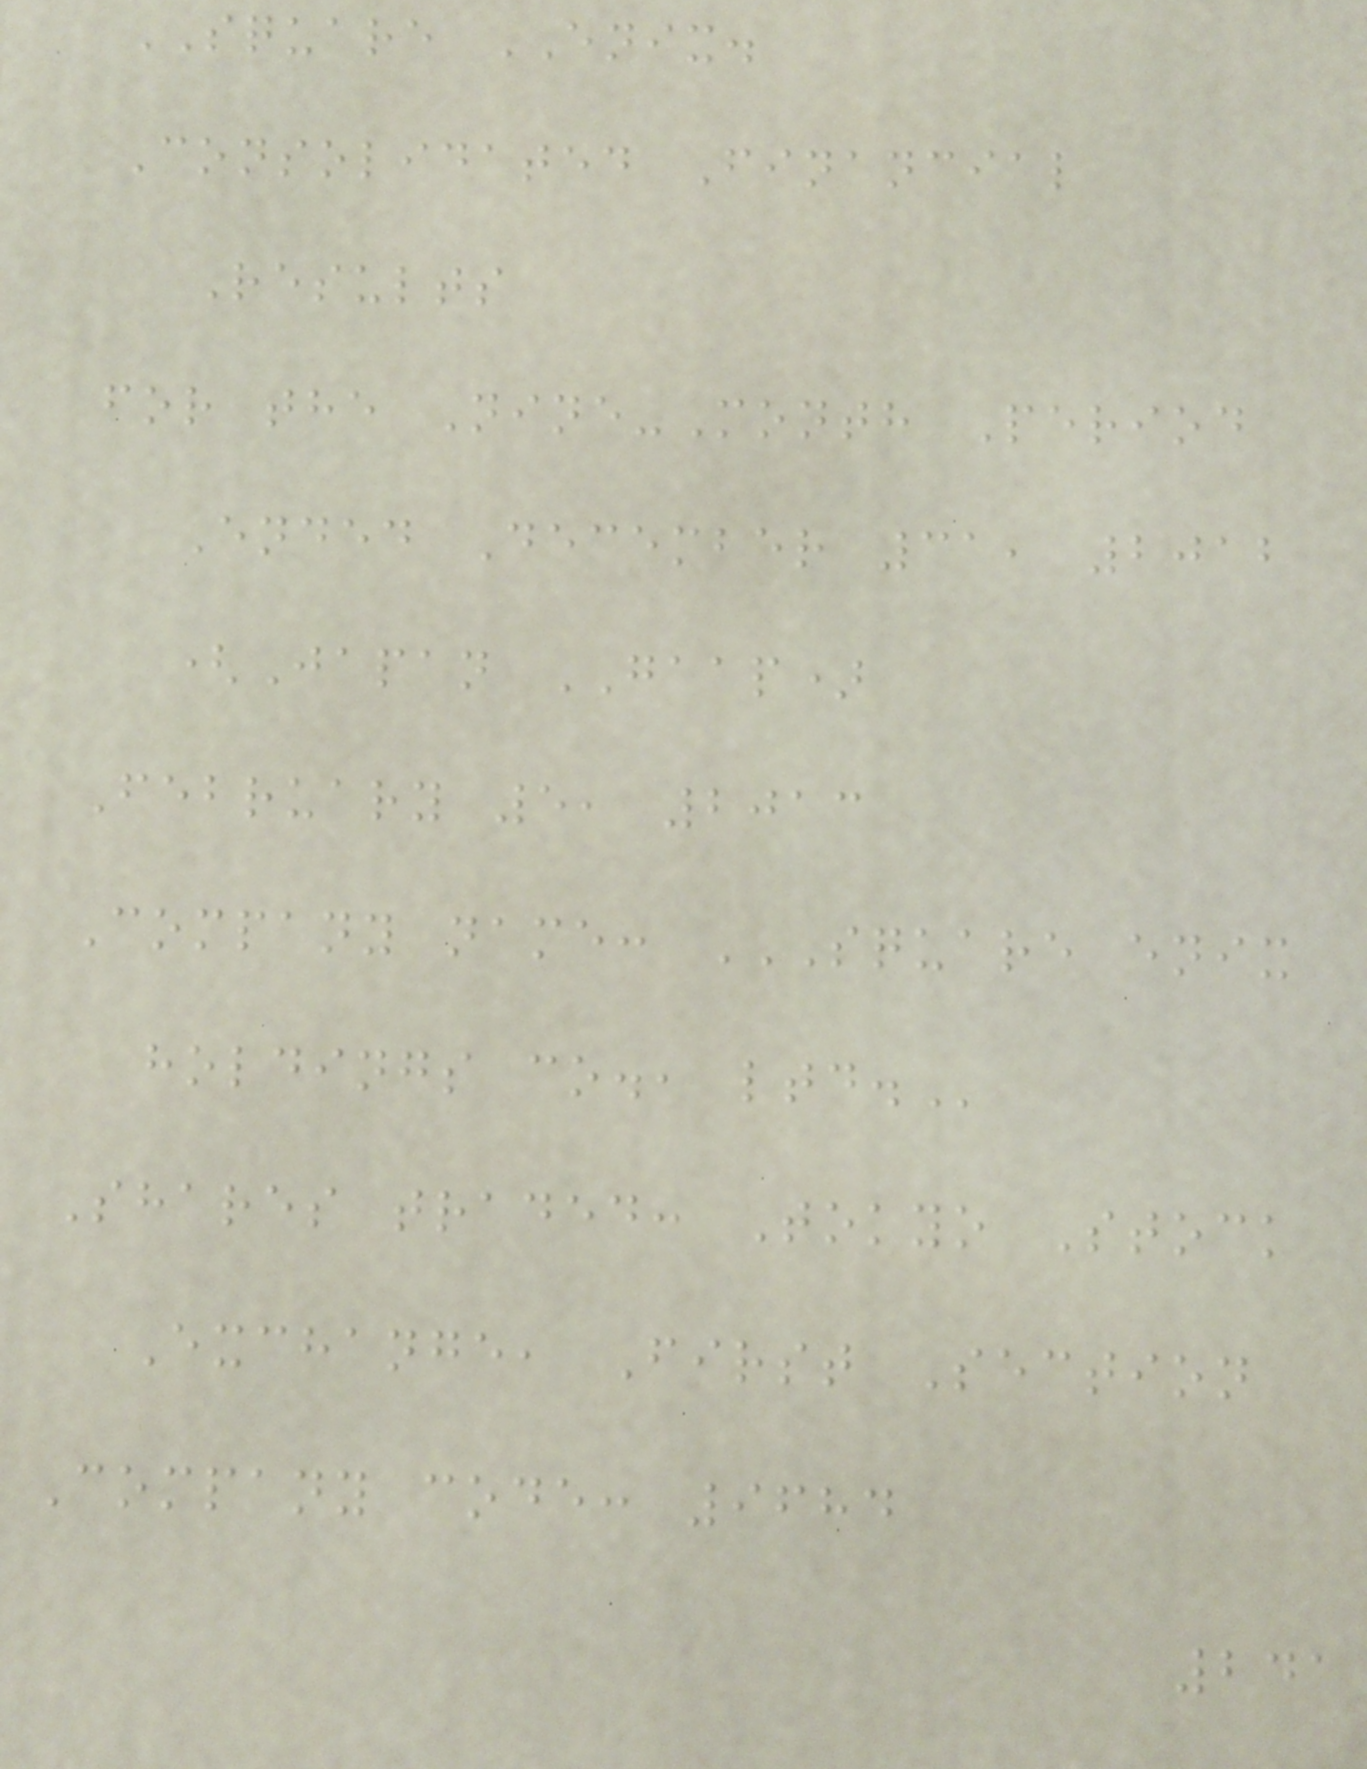SQUARE ENIX.
Consolidated Financial
Results
for the Nine-Month Period
Ended December 31, 2012
(Japan GAAP)
February 5, 2013
Company name: SQUARE ENIX
HOLDINGS CO., LTD.
Shares traded: Tokyo Stock
Exchange, First Section
Company code: 9684
241
